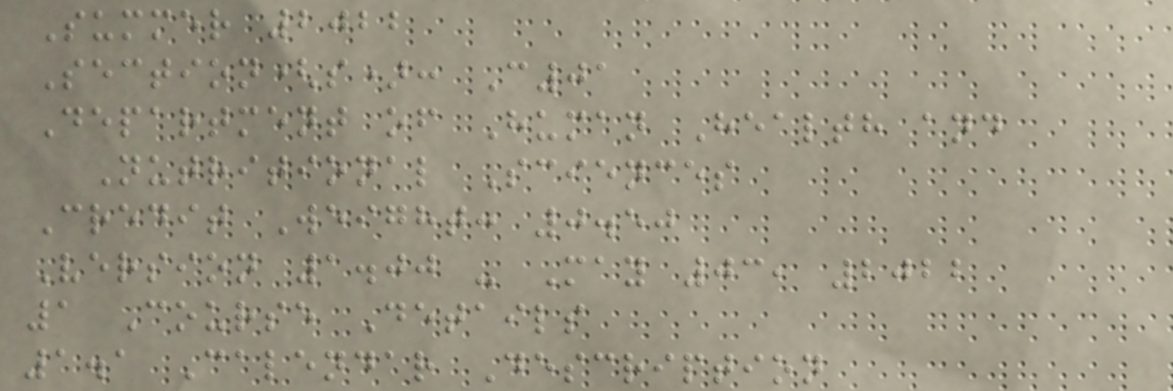Summer 2022
Section(s): C01
Department of Human Health and
Nutritional Sciences
Credit Weight: 0.50
Version 1.00 - May 03, 2022
1 Course Details
1.1 Calendar Description
